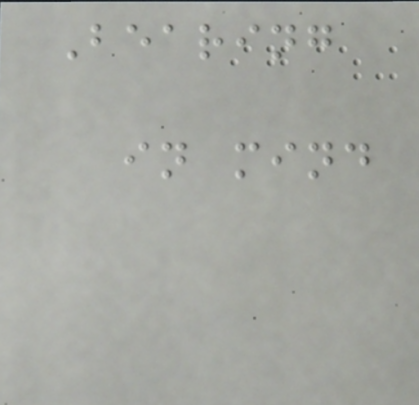Bearing
in mind
